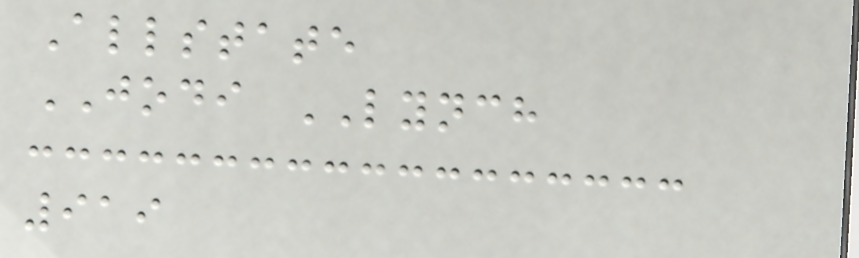Allstate
JODI LYNCH
919
